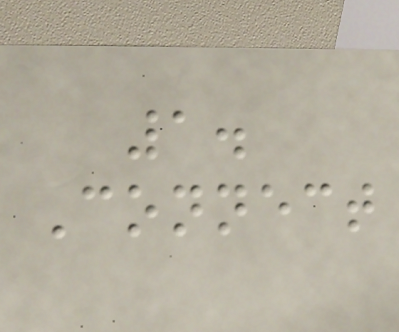1.
Connect
